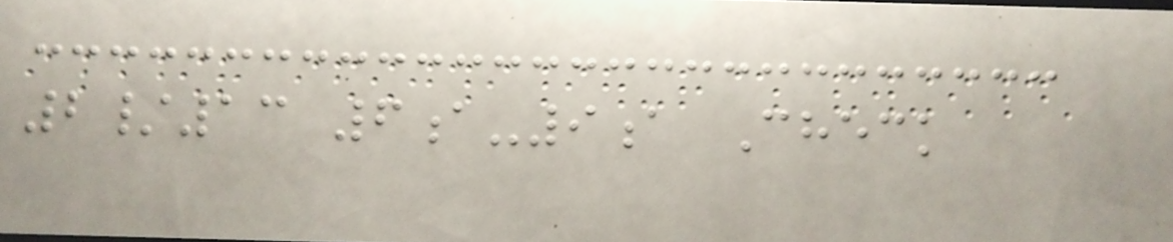2/13 6a-9a Check
